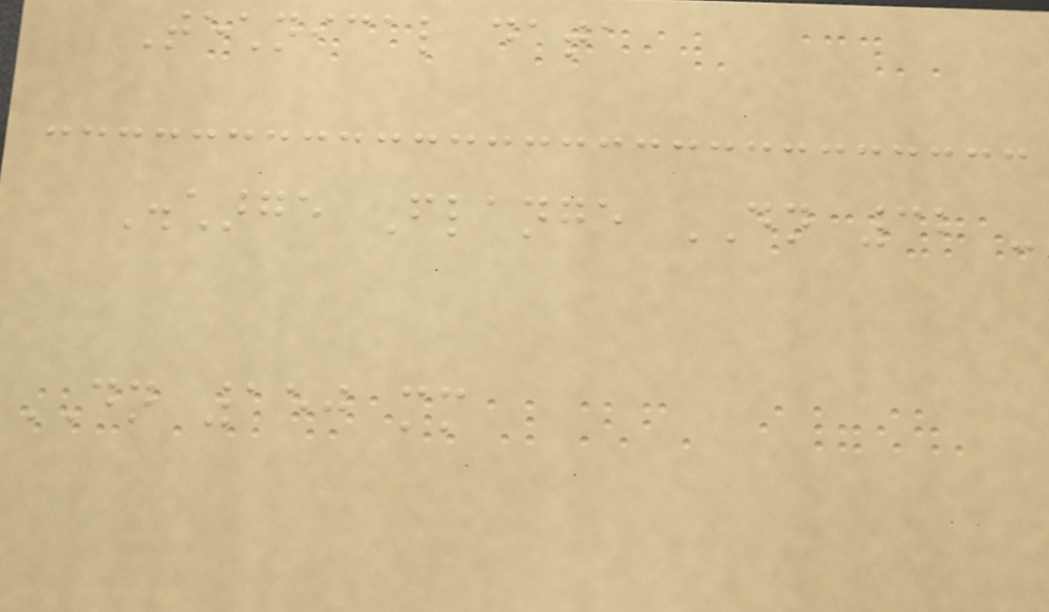Technical data
Discharge Flange DN 32 -
DN 150 mm
